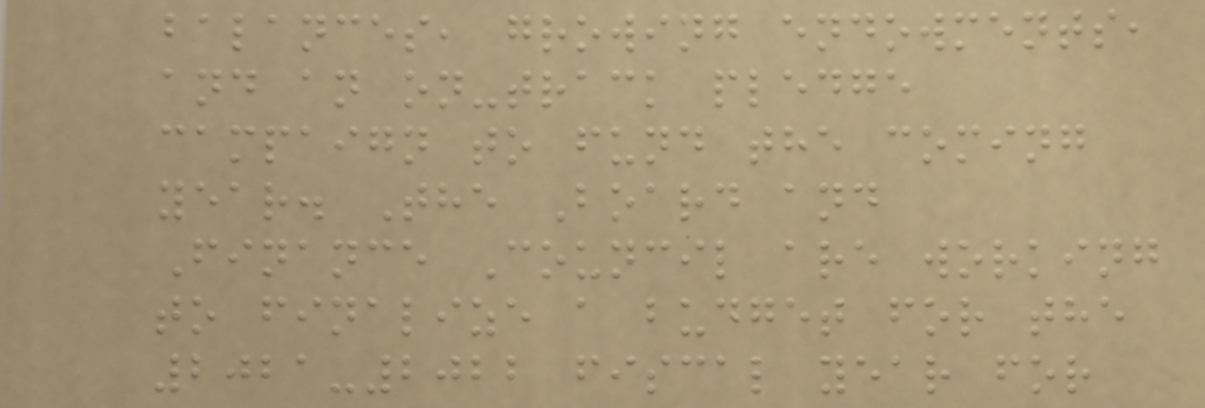balances, growing endowments,
and an on-track pledge
campaign to fund the coming
year. The Board and
Finance Council are working
to finalize a budget for the
2021-2022 fiscal year for
